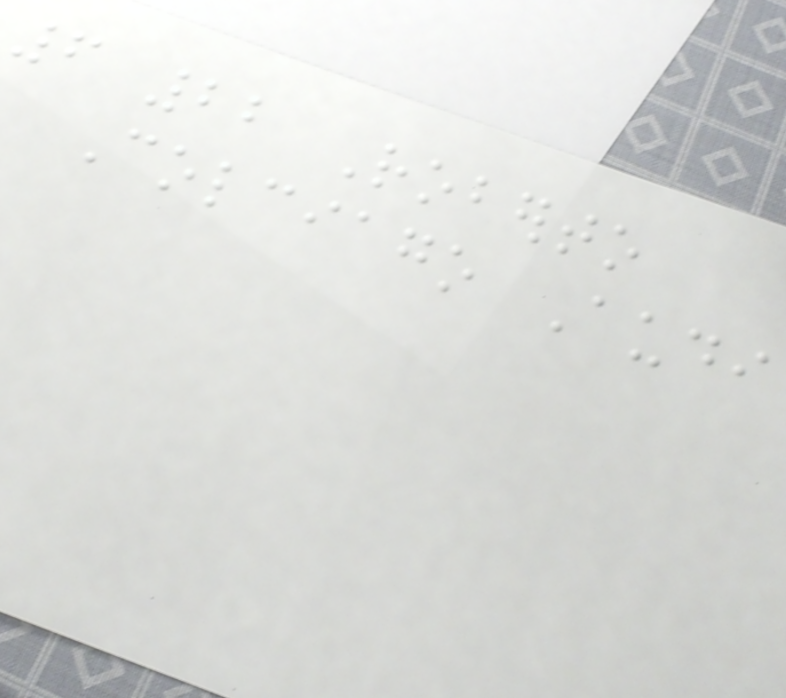6 22 Roberto
Colciago Audi
